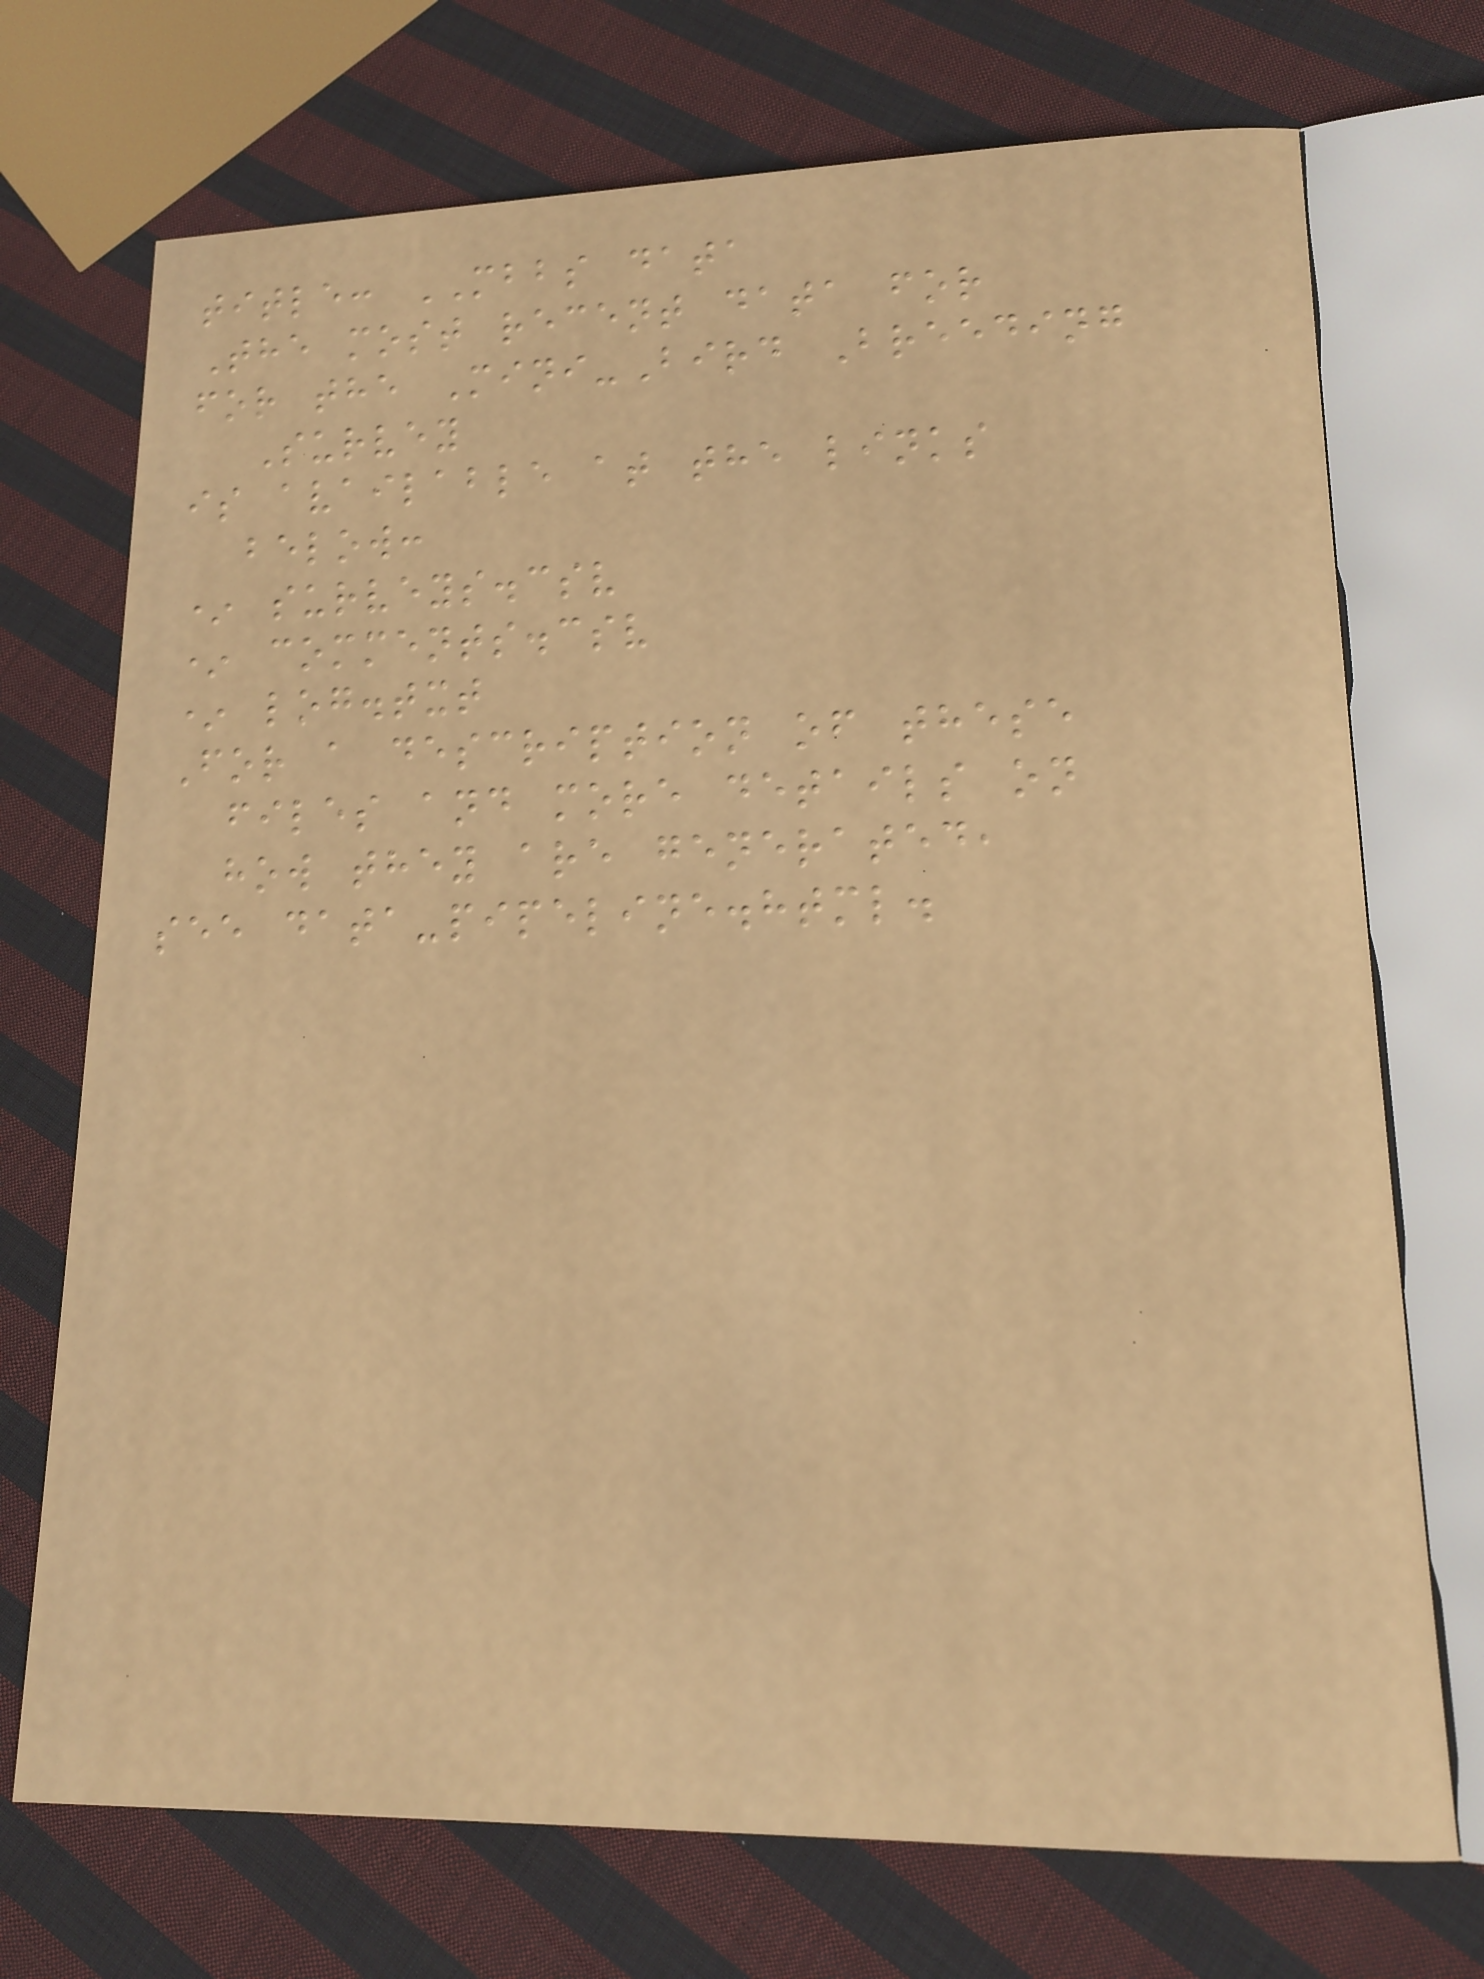title: MBBS data
The most recent data for
for the Mini-Bird Breeding
Survey
is available at the links
below:
* surveys.csv
* comments.csv
* log.txt
For a description of these
files and more details on
how they are generated,
see data-pipeline.html.
